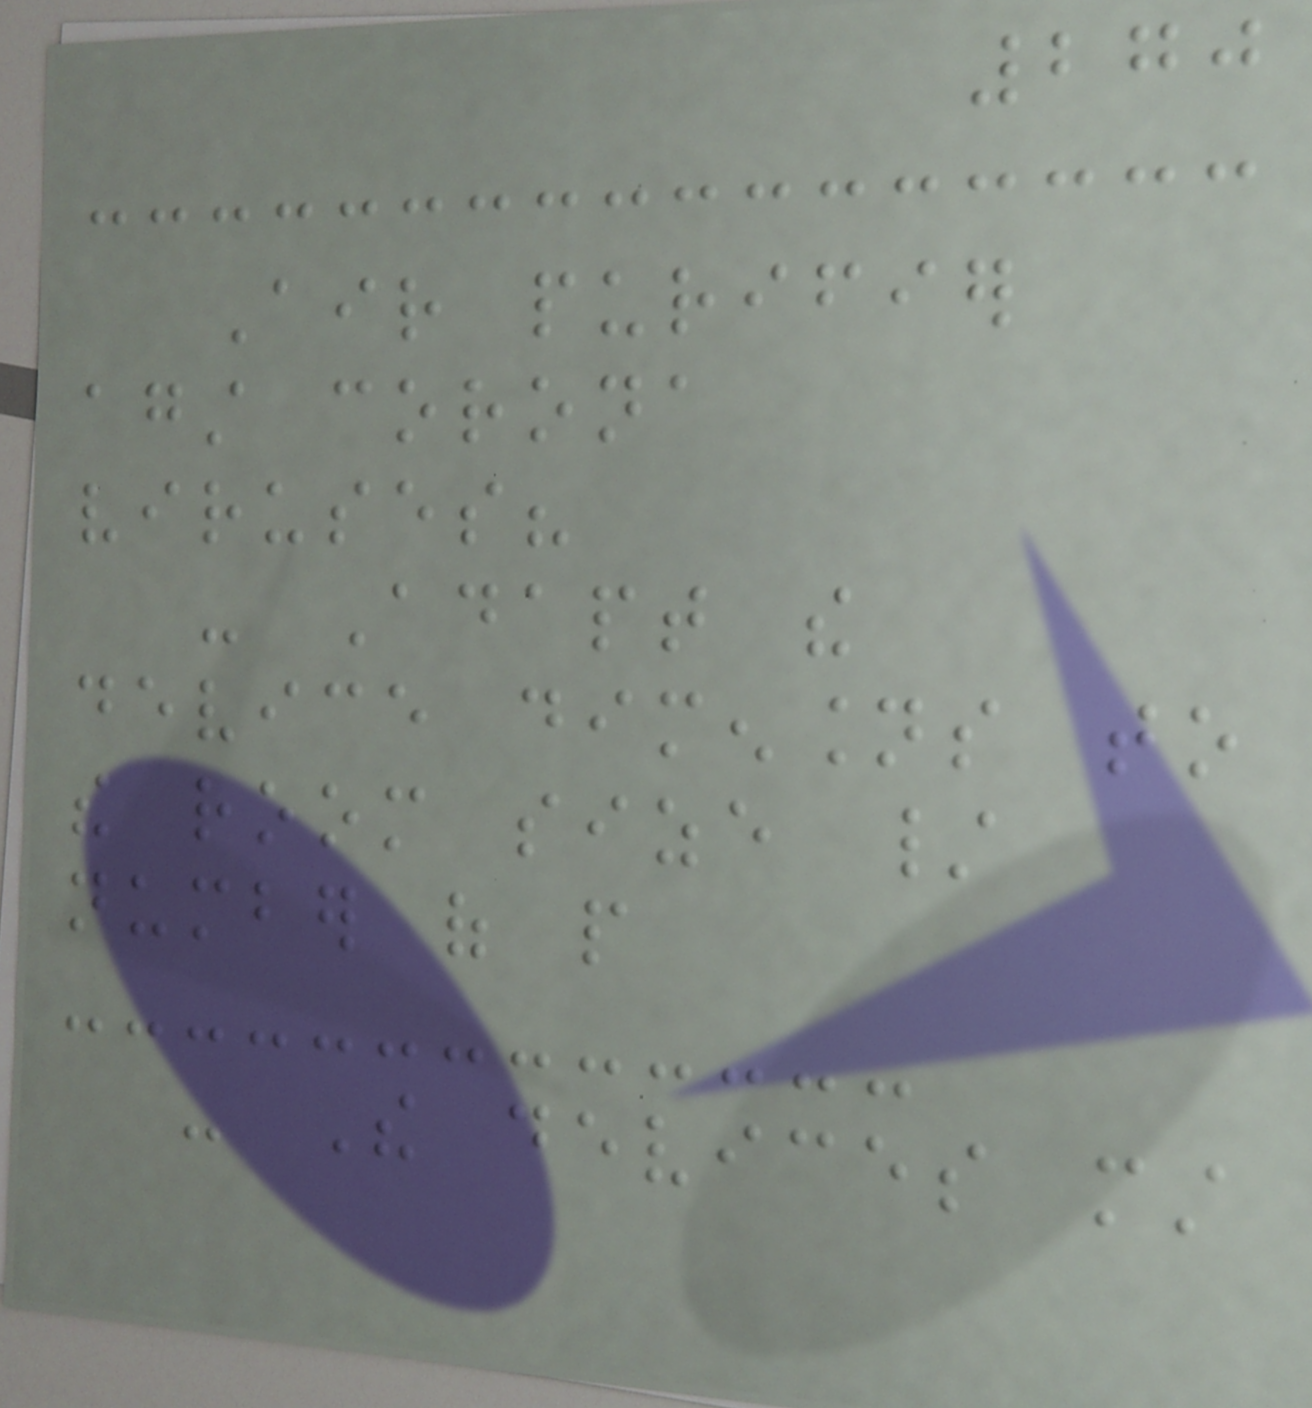270
Air purifier
against corona
viruses?
- Adapt the
device dimensions to
the room size /
number of people
- The devices must
